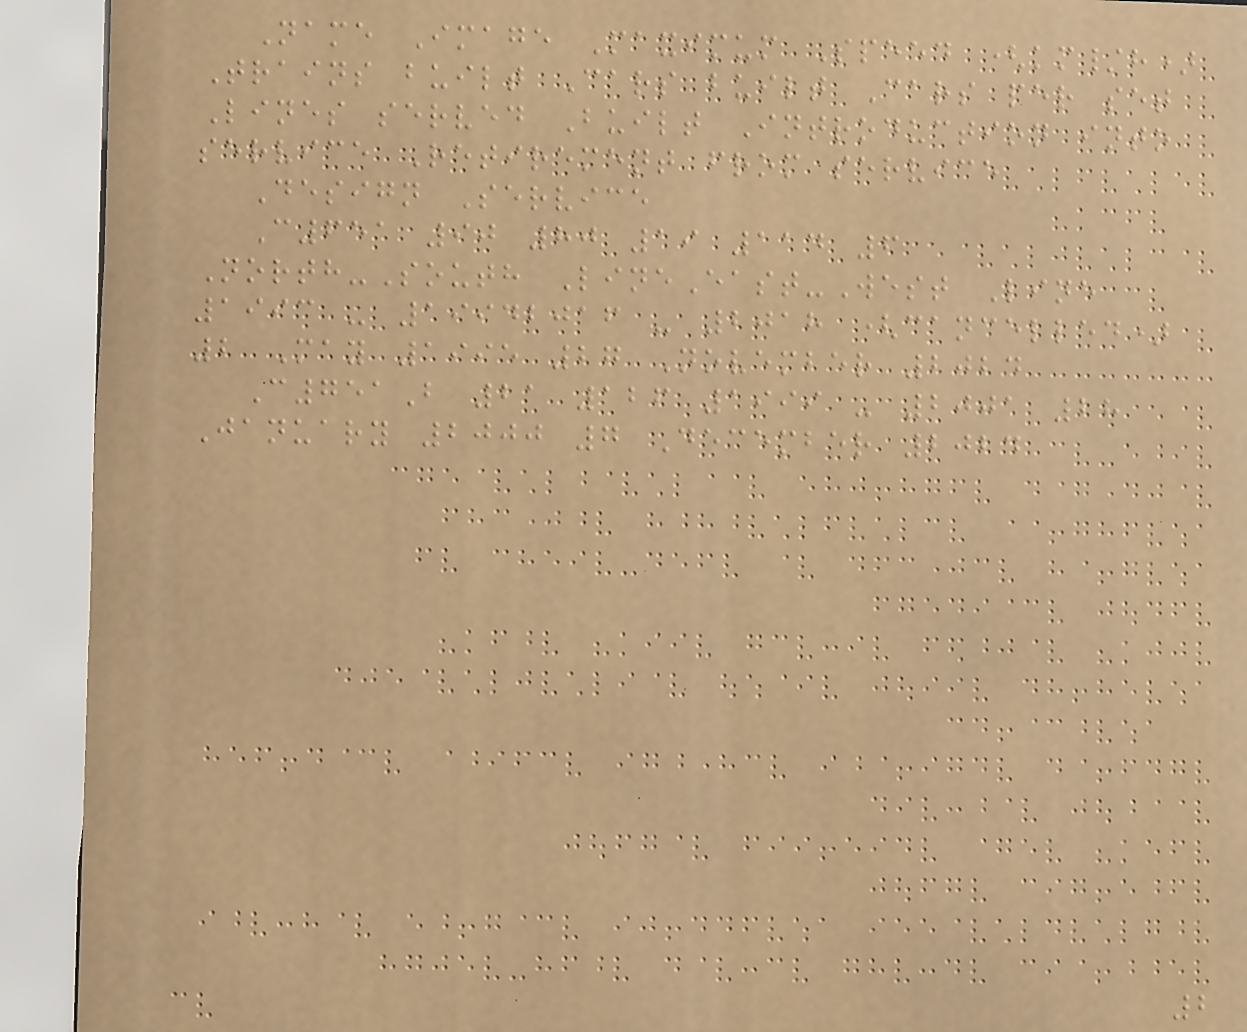Name Image Maximum Speed (km/h)
Trains built Cars built Cars per set
Lines served Built Introduction into
service Retirement from service
Design Service
C651 90 80 19 114 6
North-South LineEast-West Line
1993 - 19942016 - 2018 (cancelled)
2 May 1995 27 November 2024
C751B 21 126 1999 - 2001 28
January 2000 7 December 2024
2
